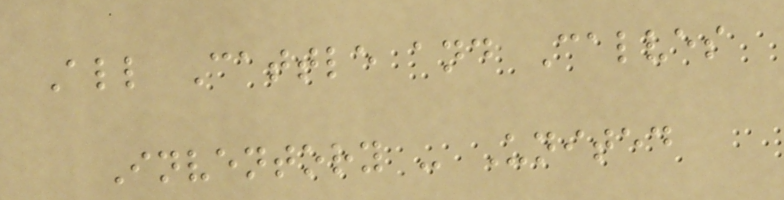All Cattle and Calves
Inventory - United
